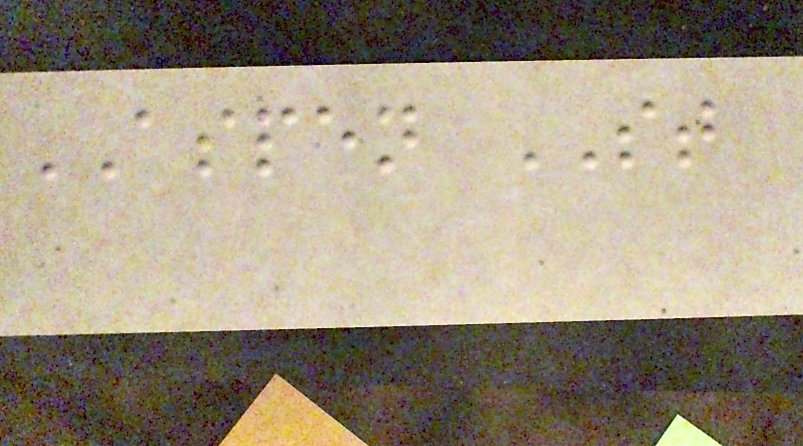ASPEN ST
